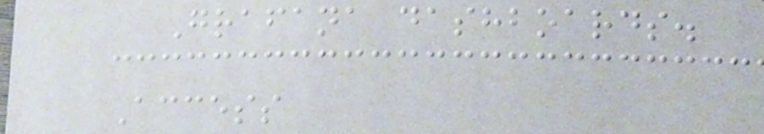Grafana dashboards.
Access
